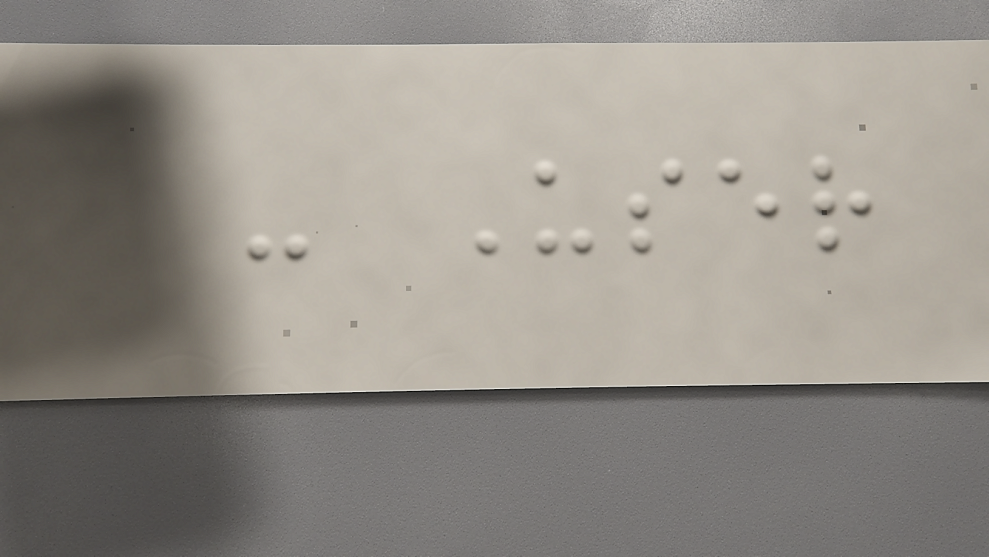- User
